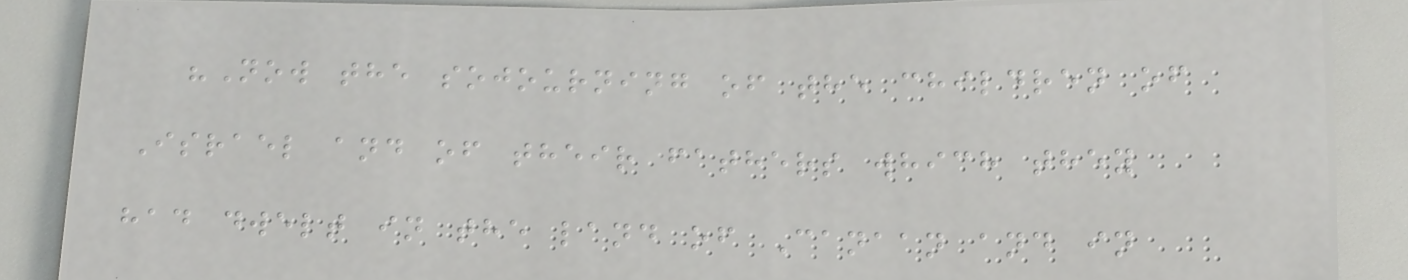"Now the sojourning of the children of
Israel and of their fathers which they
had dwelt in the land of Canaan and in
